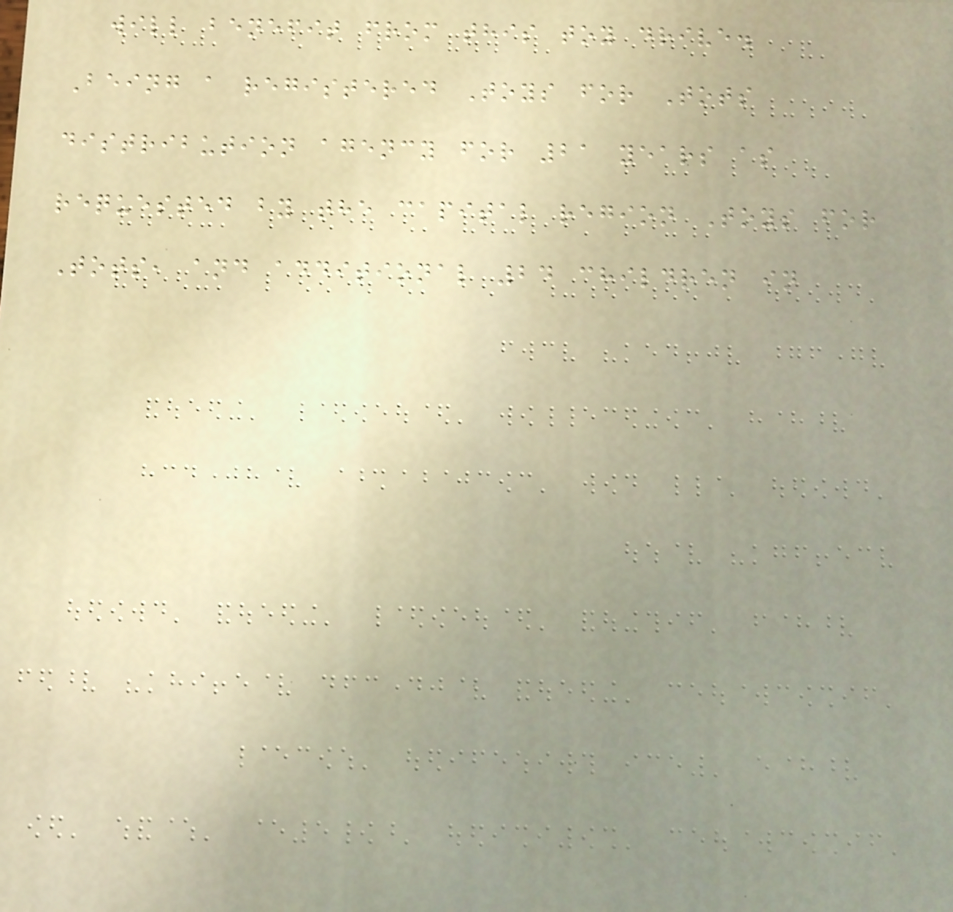will benefit from this toy drive.
Being a registered Toys for Tots
distribution agency for 21 years as
requested by the capital region Toys for
Tots, and additional 24 children in
